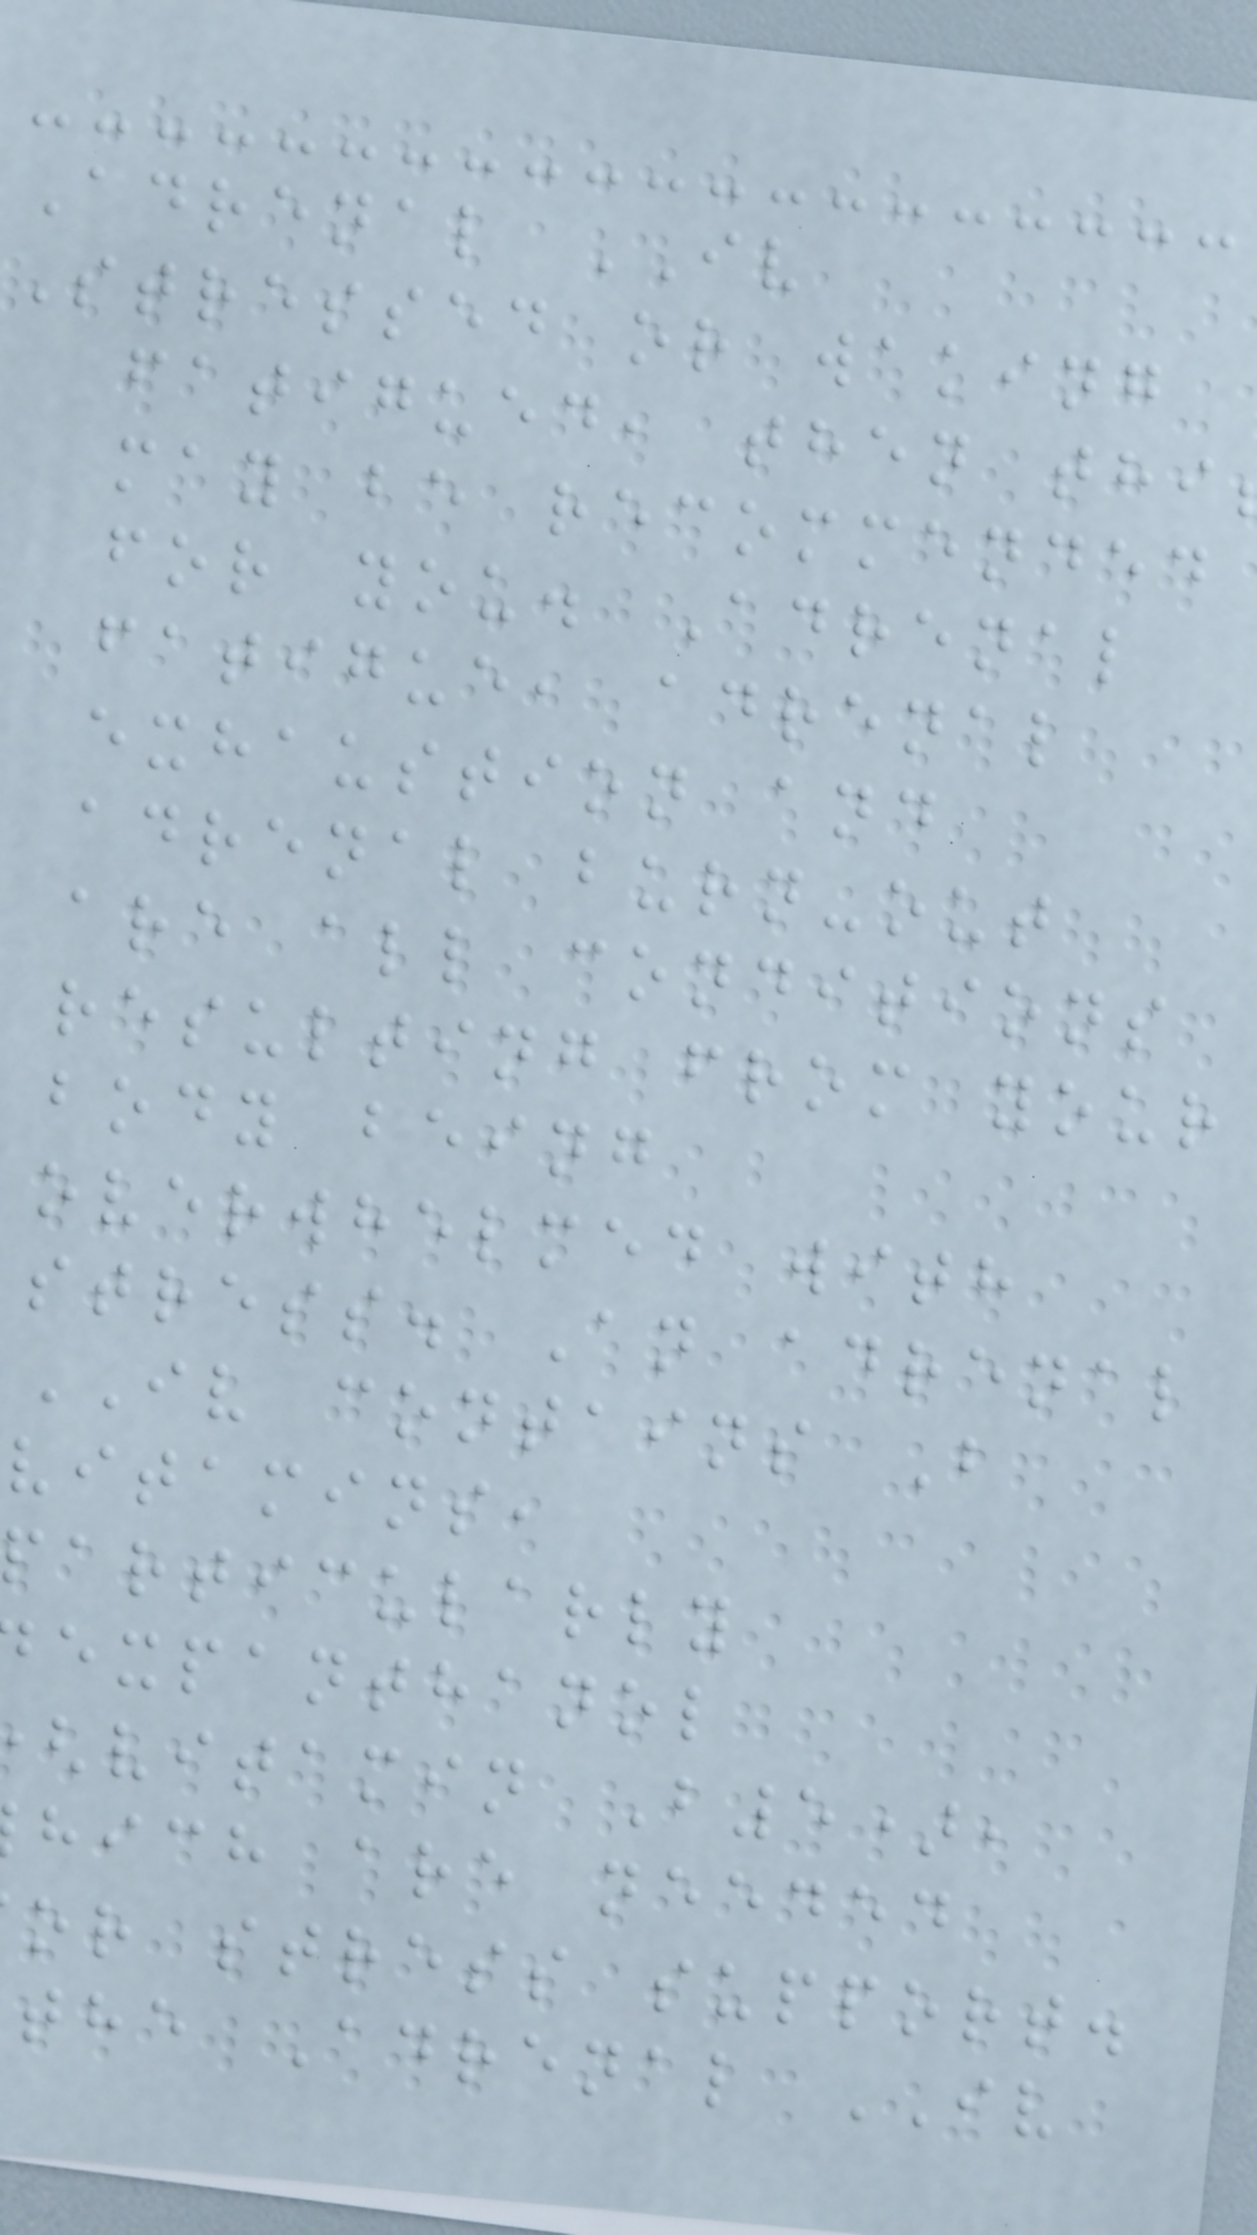Adrenal IV
Stressed or waking
fatigued, then thi
may be recommended
for you. Adrenal
fatigue, adrenal
exhaustion and
adrenal burn-out
are all conditions
resulting from your
body being
overwhelmed with
stress. An adrenal
IV contains B
vitamins,
particularly
expanthanol
vitamin B5),
hich are needed
or stress support.
the Adrenal IV
